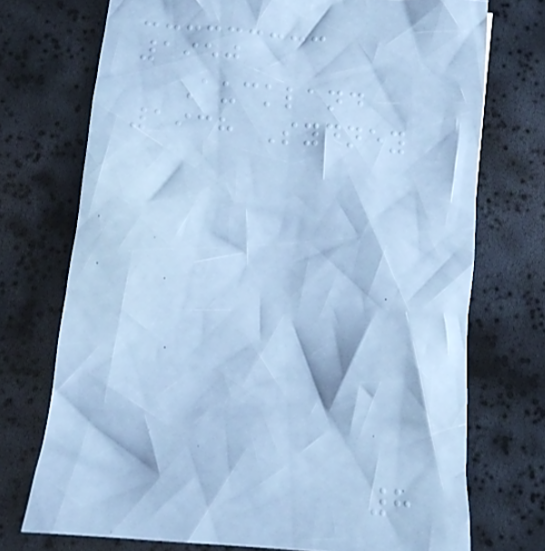1950
Auckland
1938 Sydney
8
